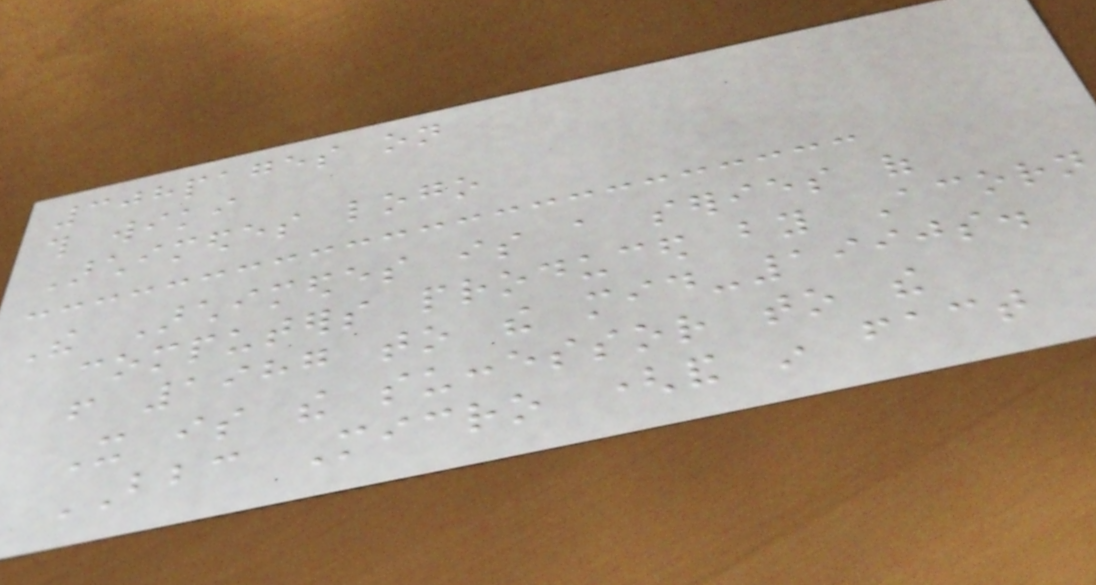308pages on
this wiki
Archimedes logo
The Archimedes is a series of
computers produced by Acorn
from 1987 to the mid-1990s.
It is the successor to the
BBC Micro (and in fact
